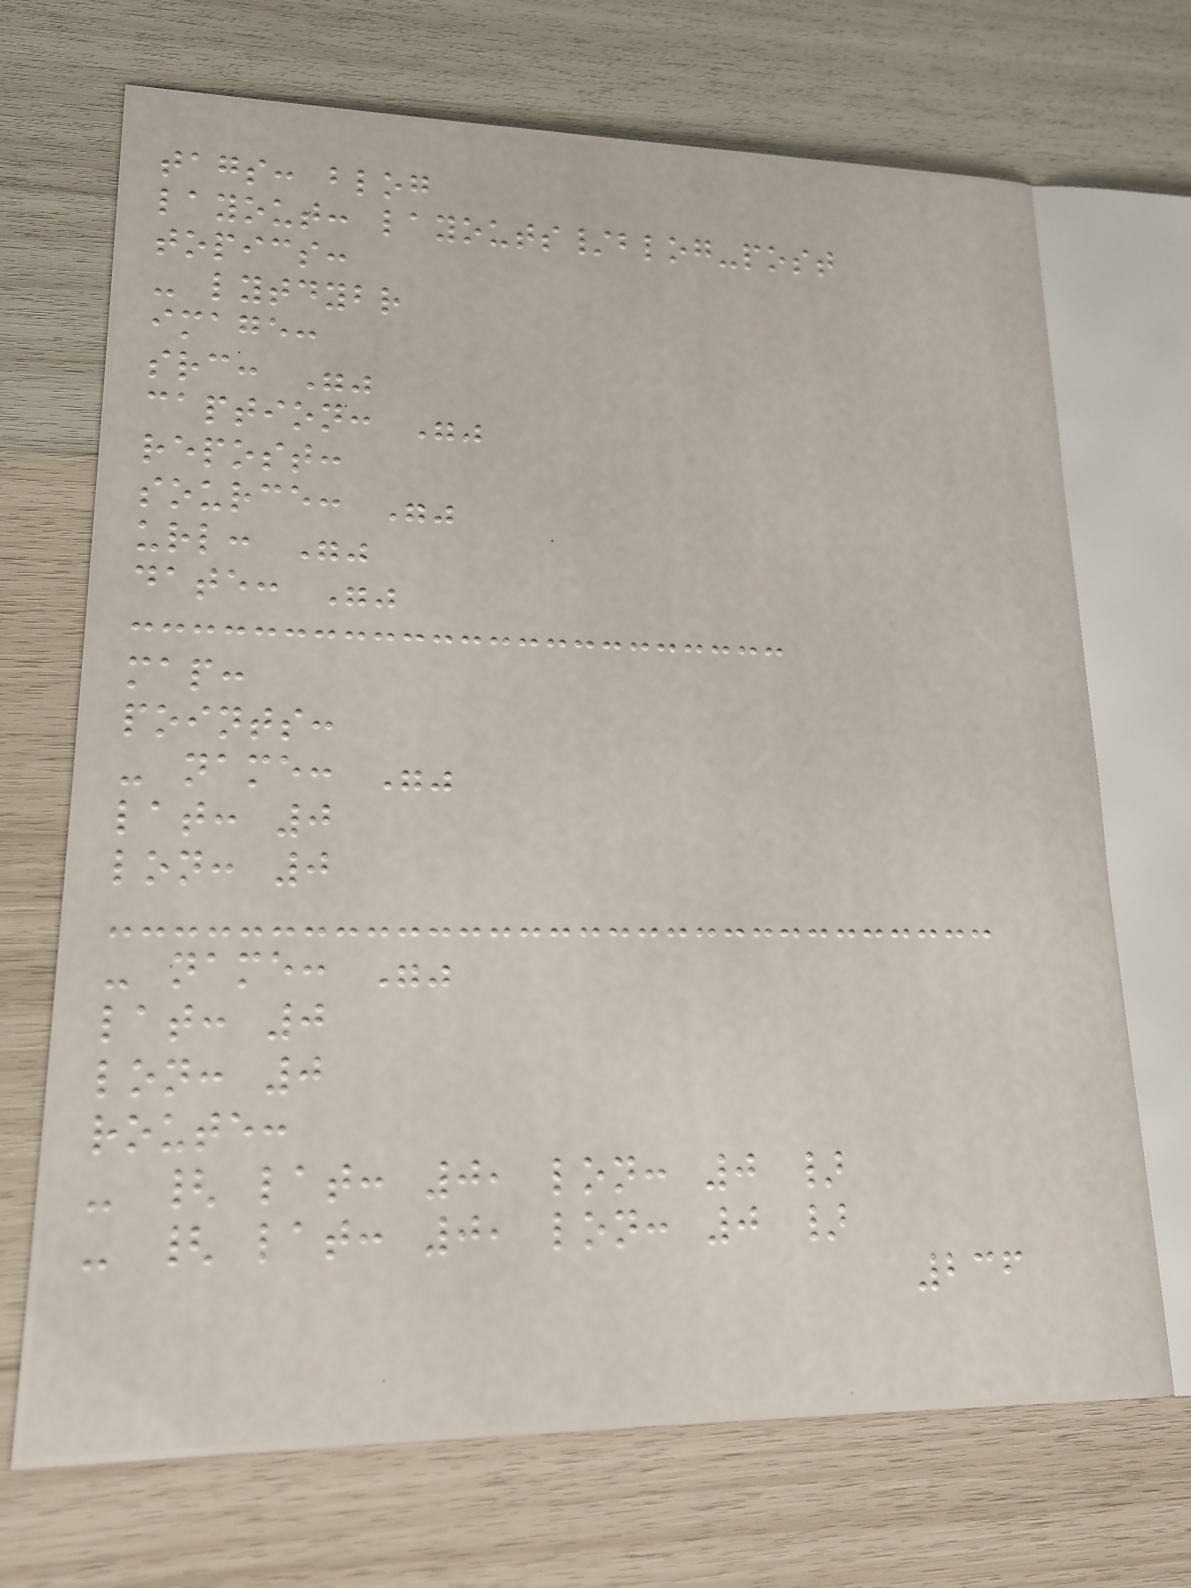tags: blog
layout: layouts/blog-post
topics:
- lytdybr
image:
src: ""
caption: ""
repost:
source: ""
url: ""
date: ""
map:
points:
- name: ""
lat: 0
lon: 0
- name: ""
lat: 0
lon: 0
route:
- { lat: 0, lon: 0 }
- { lat: 0, lon: 0 }
236
